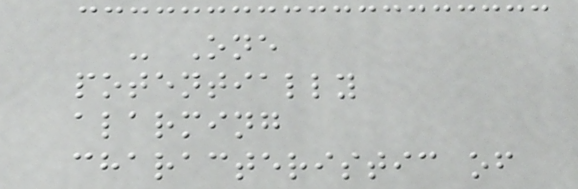- One
potentially
alarming
characteristic of
